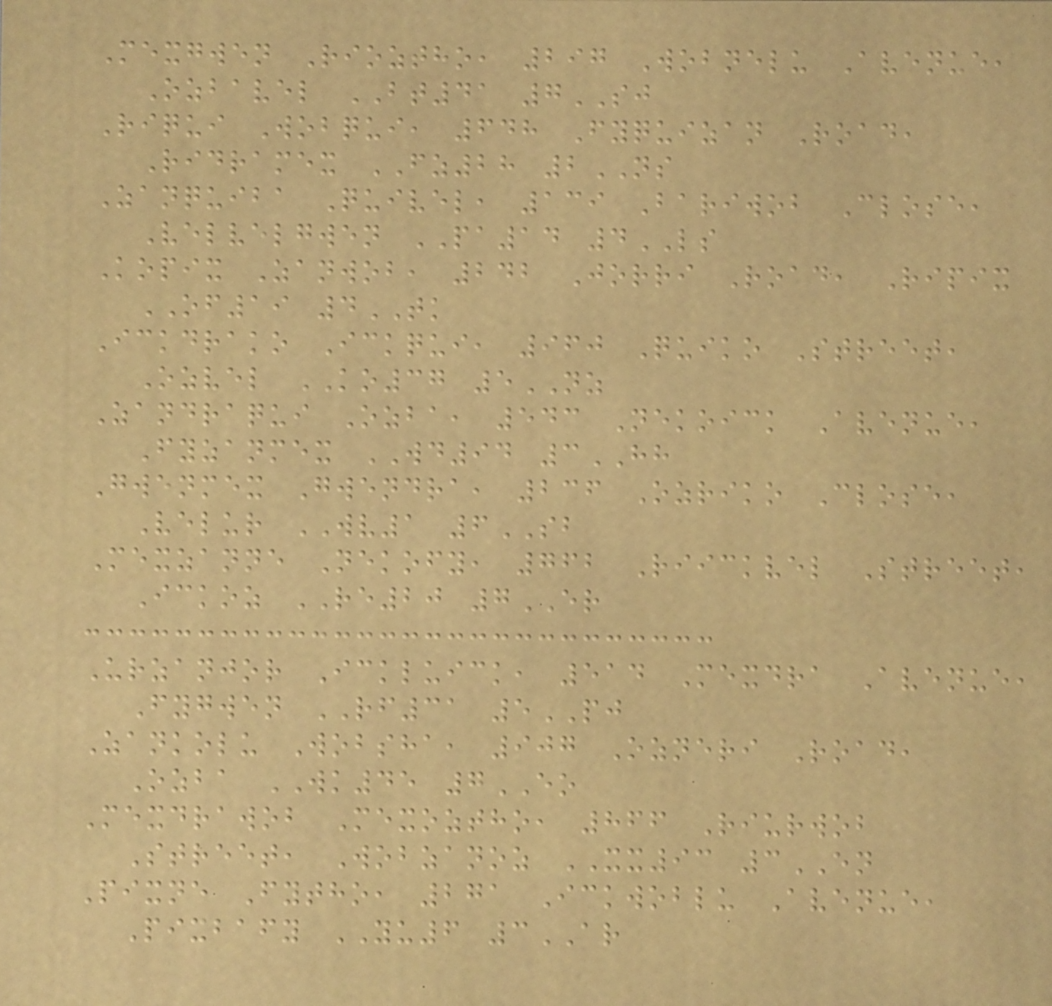Mexgwen Rioztho, 297 Wobnelu Avenue,
Ozbavel BT41 7SJ
Riqui Wobqui, 648 Fyquizan Road,
Ridramex FZ28 2NS
Zanquiba Quivel, 139 Bariwob Close,
Velvelgwen PA14 4LS
Kopix Zanwob, 242 Jorri Road, Ripix
OF19 4TK
Ickdrako Ickqui, 960 Quiko Street,
Ozvel KO37 5NZ
Zandraqui Ozba, 543 Nekoick Avenue,
Fyzanmex WD94 3HH
Gwenmex Gwendra, 236 Ozriko Close,
Velur WV1 6SB
Mexzanne Nekofy, 762 Riickvel Street,
Ickoz RE20 7ER
Urzanjor Ickluick, 514 Mexdra Avenue,
Fygwen RF31 5PJ
Zankolu Wobsha, 907 Ozneri Road,
Ozba WK45 7EO
Mexdrawob Mexoztho, 866 Riurwob
Street, Wobzanoz XX93 3EN
Pixne Fytho, 271 Ickwoblu Avenue,
Pixbafy YU6 3AR
